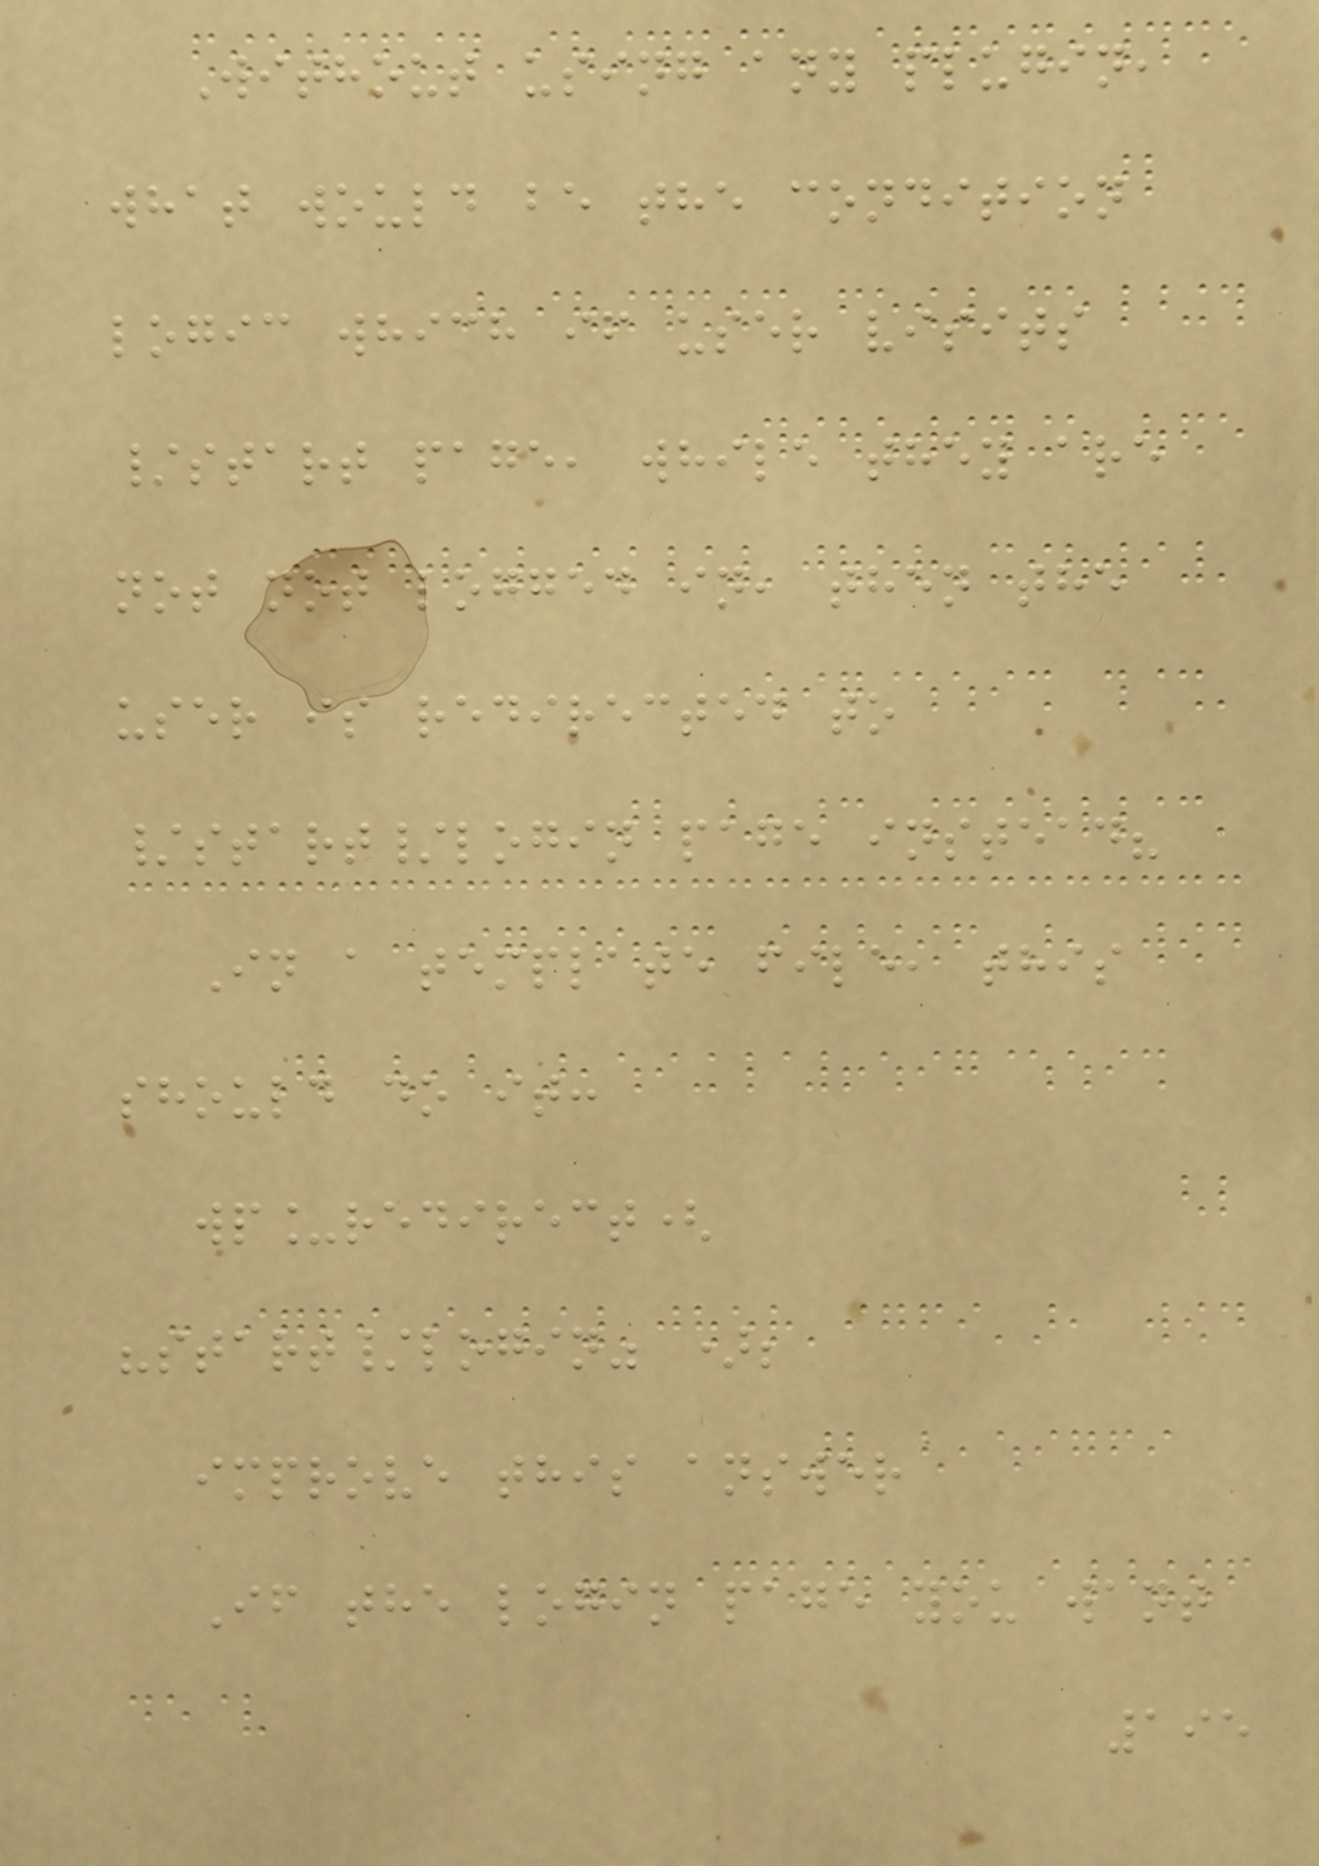Without using any plugin,
what would be the condition
logic which if user visits
/start page, while they are
not not logged in, then the
user is redirected to
/start/login page instead?
In a template file, this
should do it:
wp_redirect(
"start/login" );
improve this answer
If the login page you want
195
